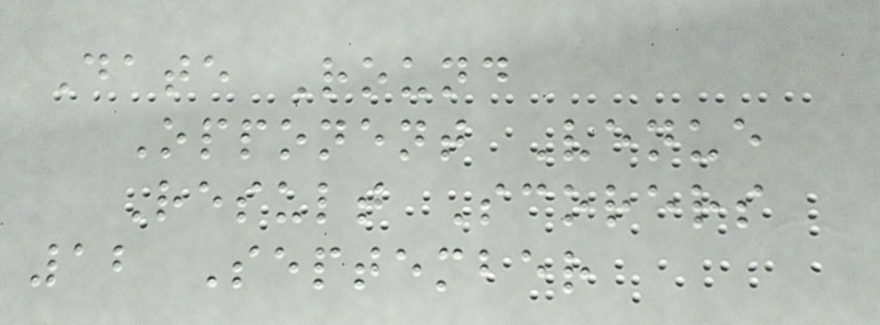Date Round
Opponent Venue
Result Scorers
12 September
